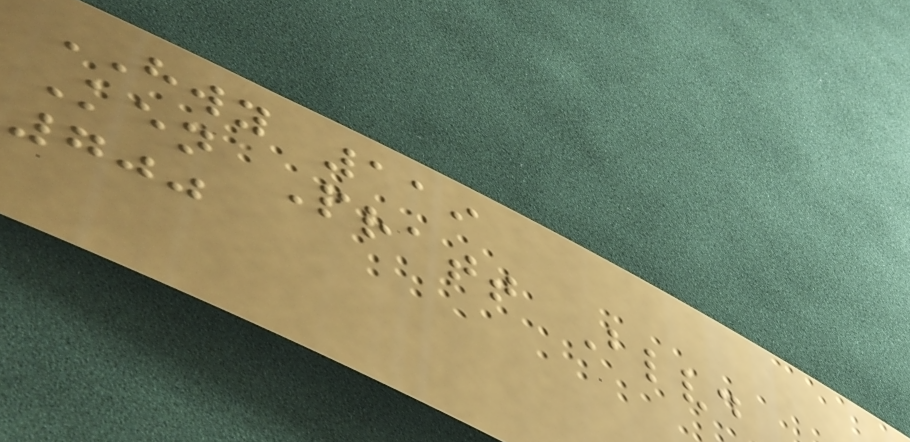HWY 119
Ken Pratt Blvd
700
